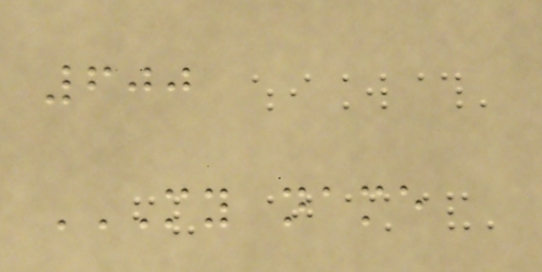600
MY NAME
